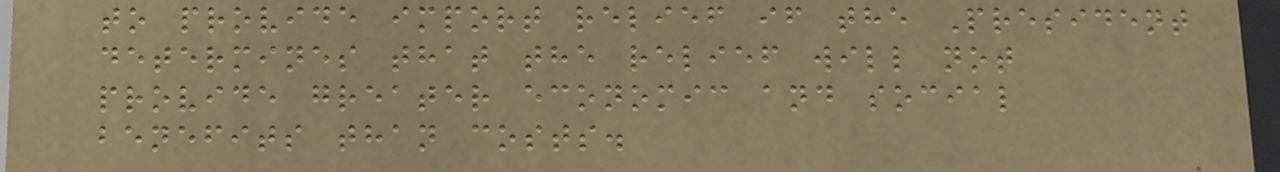to provide import relief if the President
determines that the relief will not
provide greater economic and social
benefits than costs.
